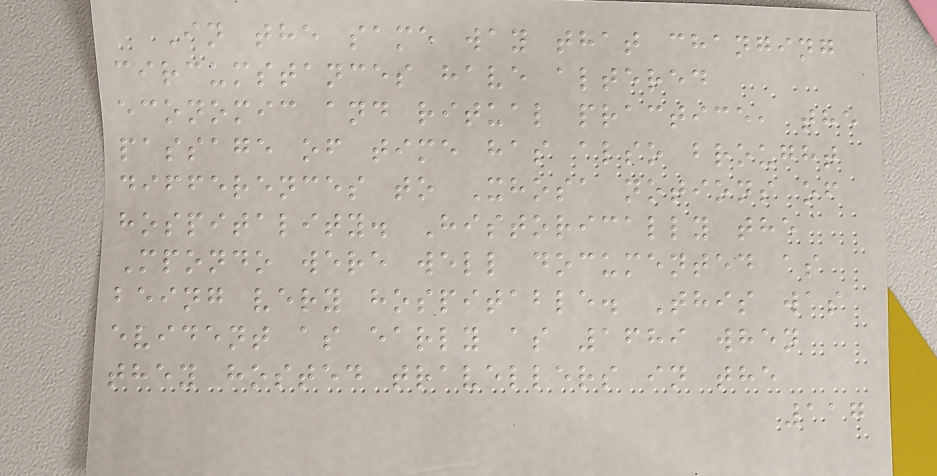In the same way that changing
circumstances have altered
economic and ritual practice, the
passage of time has also brought
differences to Xhosa notions of
hospitality. Historically the
Mpondo were well documented as
being very hospitable. This was
evident as early as 1689 when
they hosted travellers in the
117
